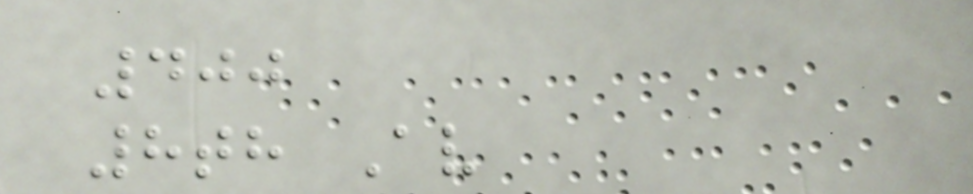400
8th Av
